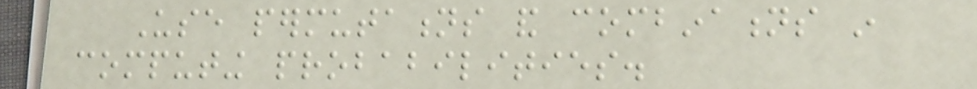Use permutations and combinations in
computing probabilities.
